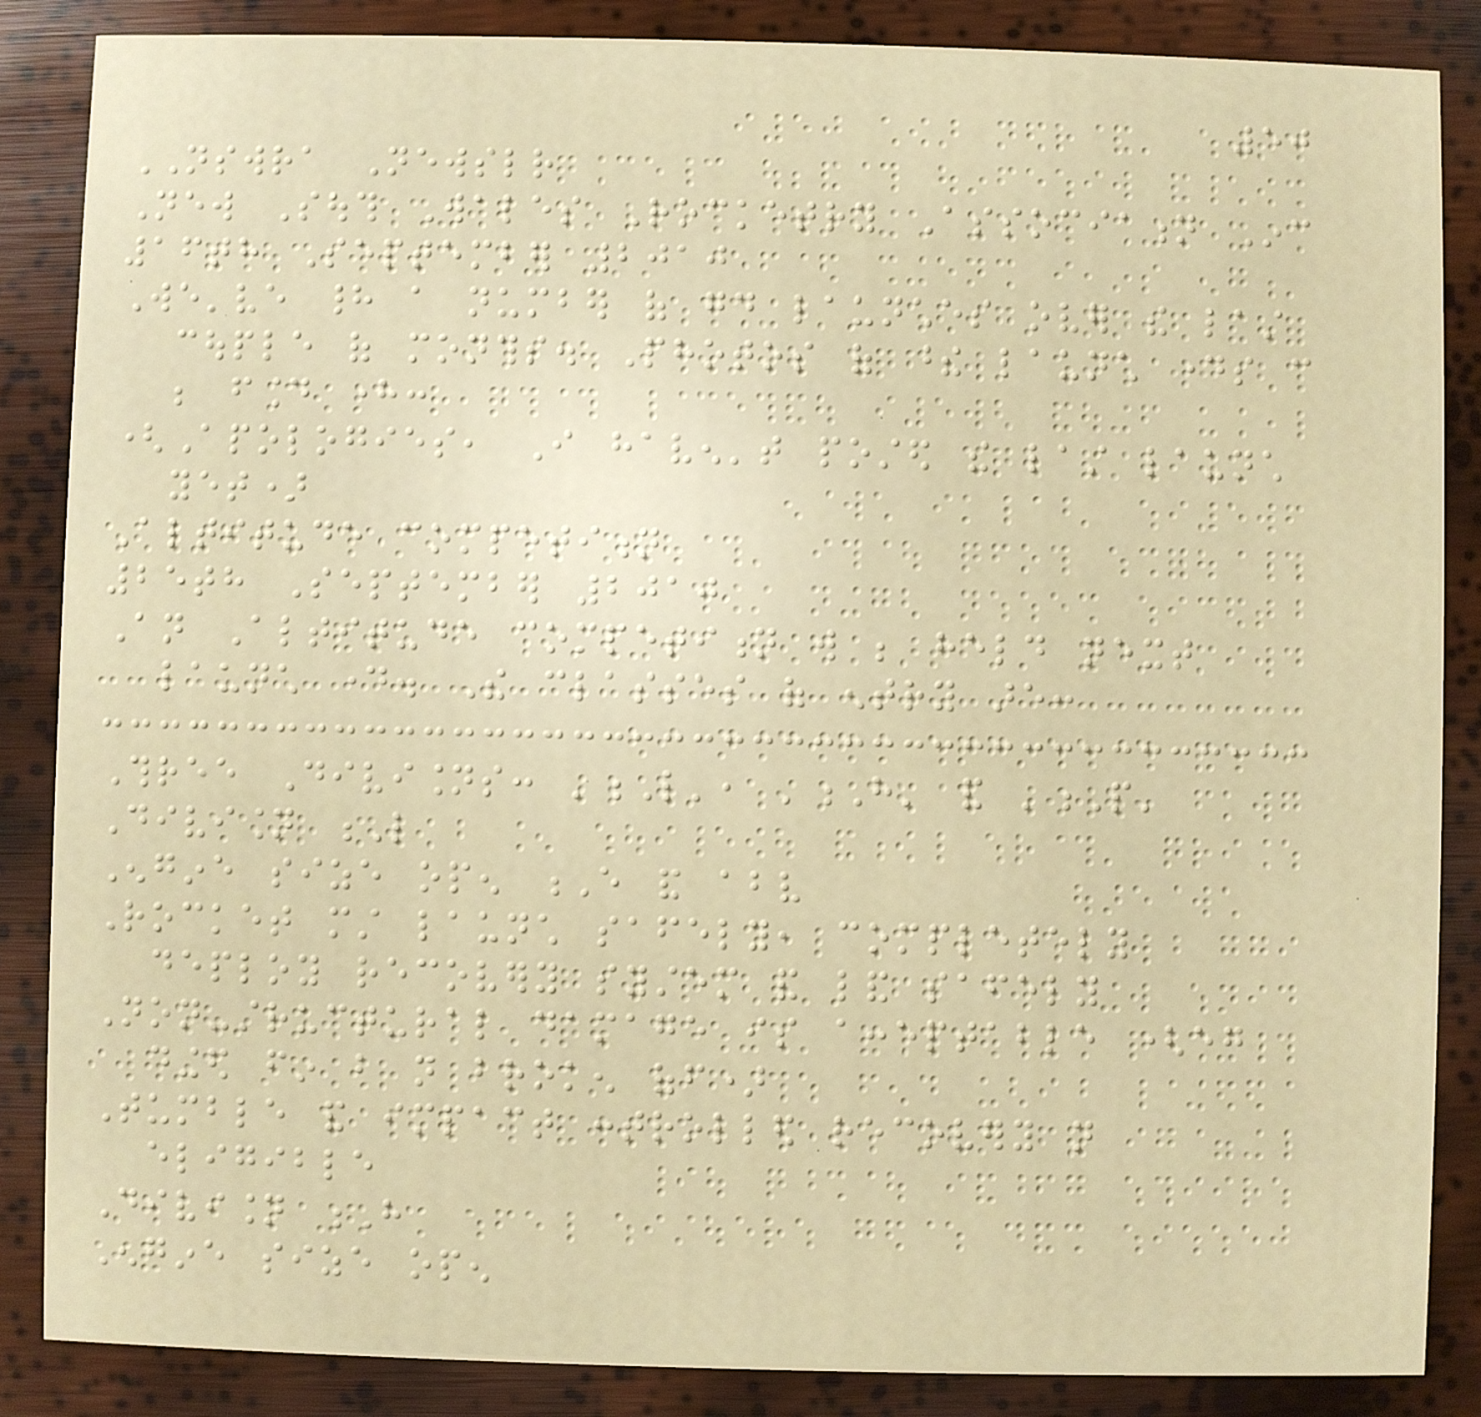50
NSWRA Newsletter
New South Wales Rocketry Association Inc
16th September 2010
We've had a number of good launches over the last
couple of months. Photos of these launch days can
be found here:
(Apologies, I haven't posted the last launch
yet)
Altitude competition
25th September 2010
An Altitude competition will be held next
launch day. The classes of entry are:
Three Divisions: 'L', 'H' and 'P'
Division L
Engine size open E and above
Rocket must launch safely, completely
deploy recovery system and land safely
Non-structural damage is acceptable (eg
dinged fin but not broken off)
Tumble and impact controlled recovery not
eligible
Division H
Engine size open
